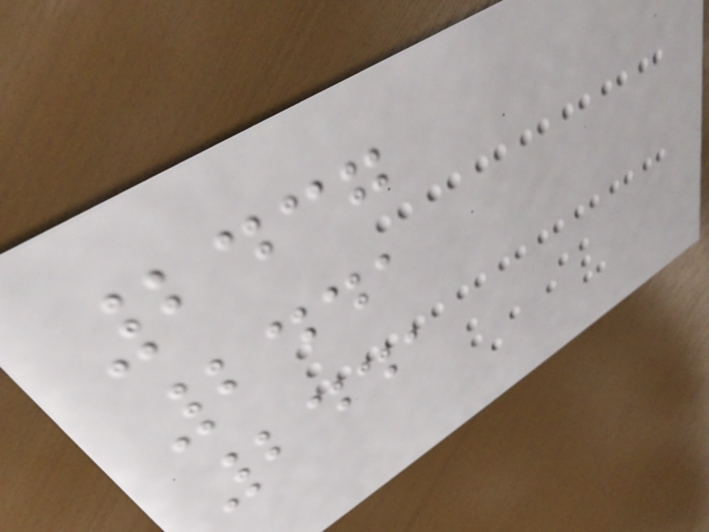2437
2441
2441
